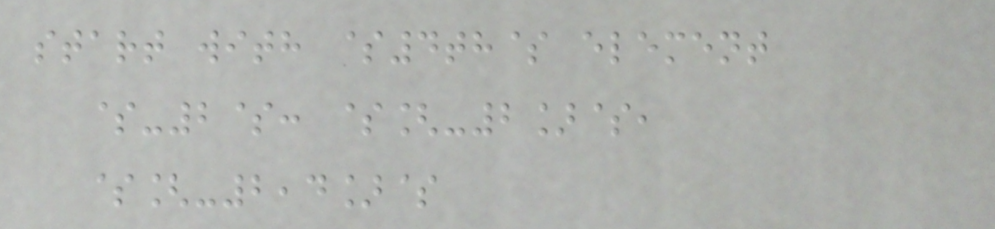start with $4th$ element
$-2$: $[-2]$,
$[-2,4]$
